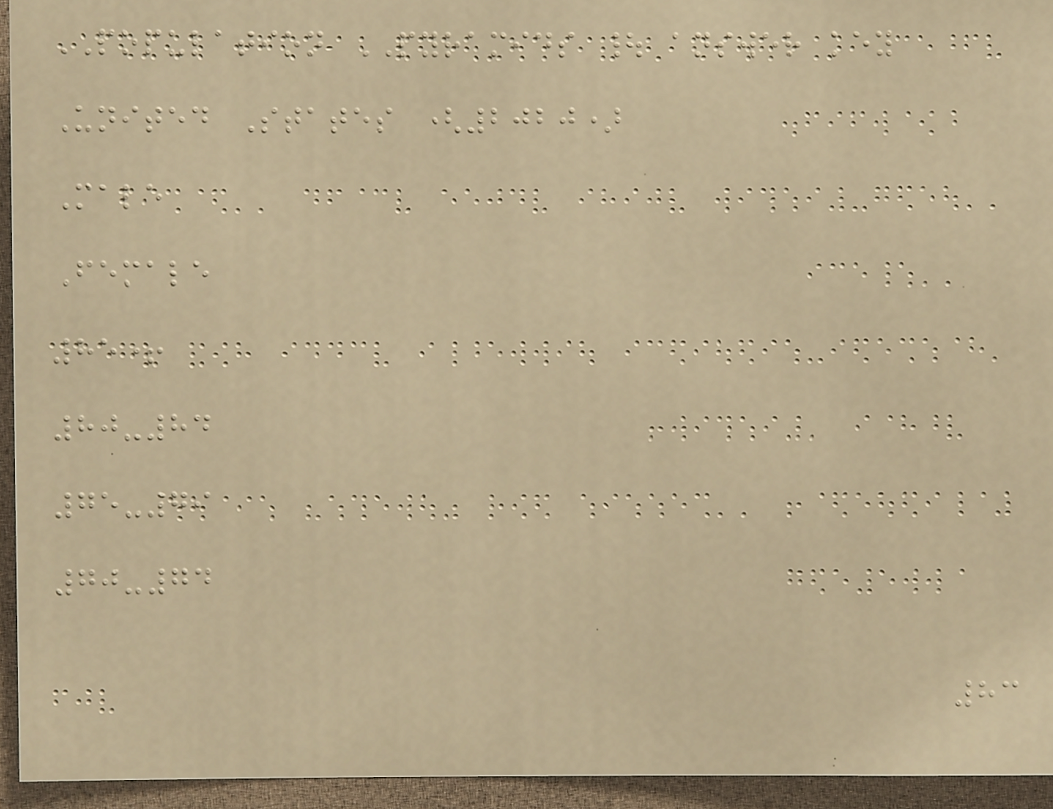POPULATION PYRAMIDS | answer key
United States (2020)
Male
Female
85+
80-84
75-79
70-74
83
